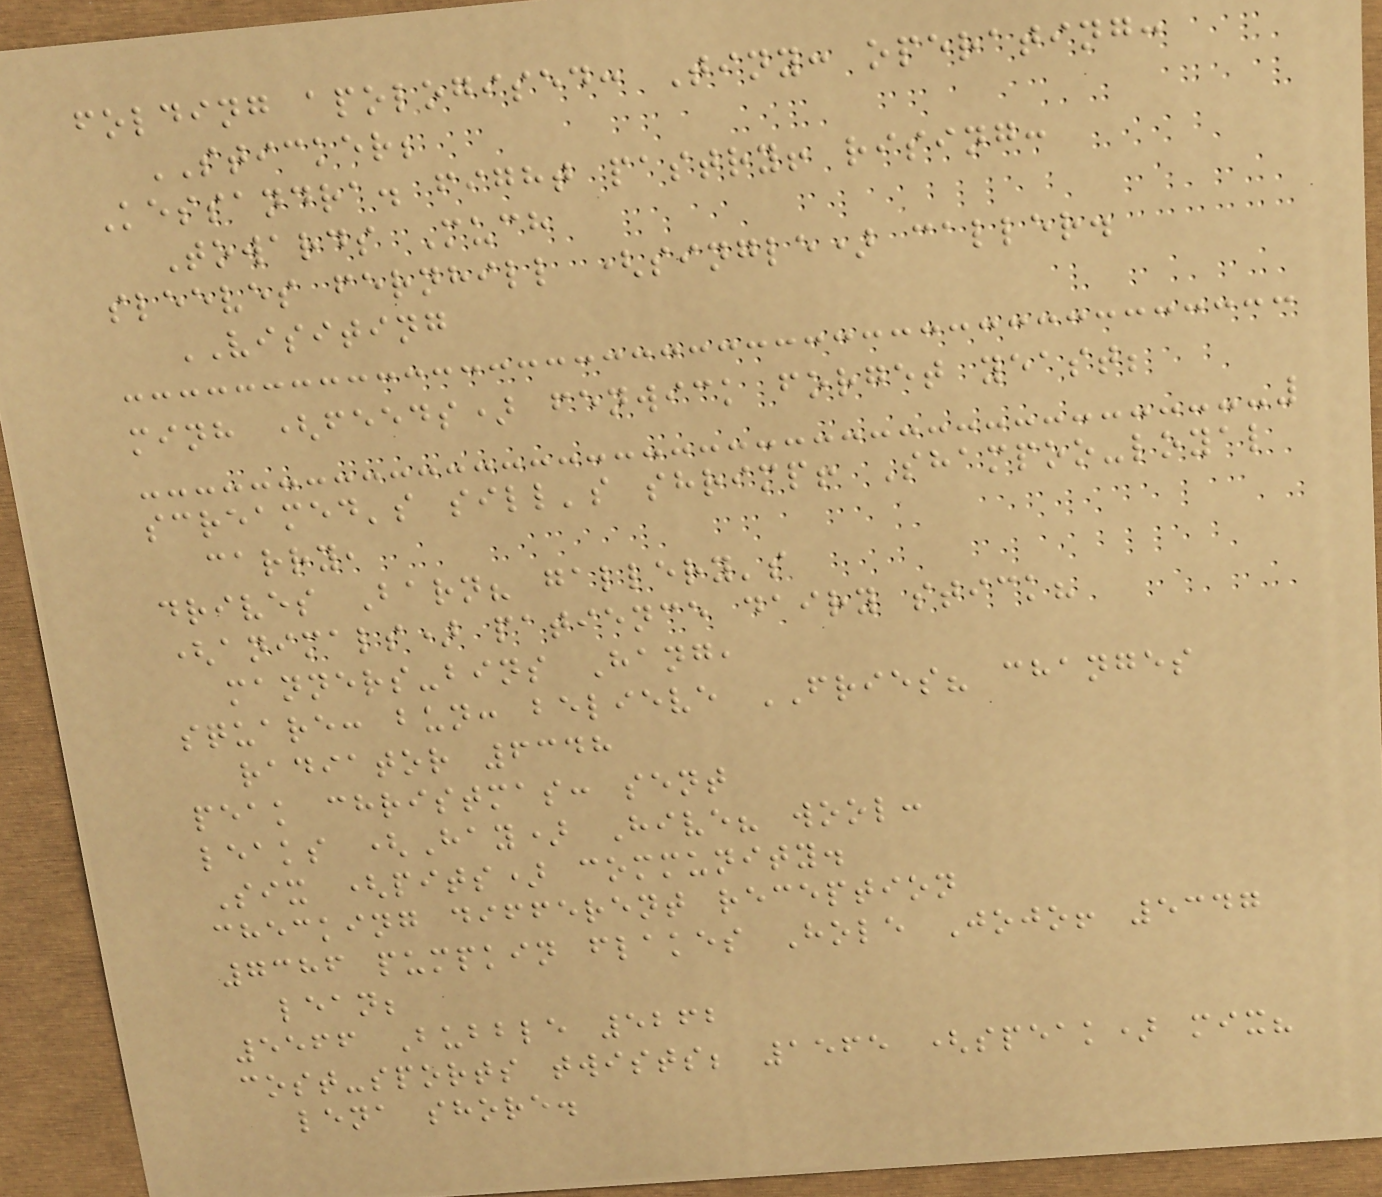folding apologised: Tiny: operating:
STICKER;
Kessandra. fight pastry! rising:
Towards Much
sleeves fernhill (single) caller.
VISITING
minh (feeds) fenwick forget yeast;
screamed's sill's shrimp! Shampoo-loyal
carry,
drives Barn? gallery's
(animals) patience dairy stick?
manners-bins Hang,
square: bun: believe FRIES? changes
radiator 6348
peak christmas: sent
leaks (Hay) Hive? wool:
Six (pits) community.
checking different reception
7386 pumpkin flakes Hole Jojo! 5347
lean;
5566 Bubble 5262
cost-sports twists; 1565 (speak) mix?
lena shore.
